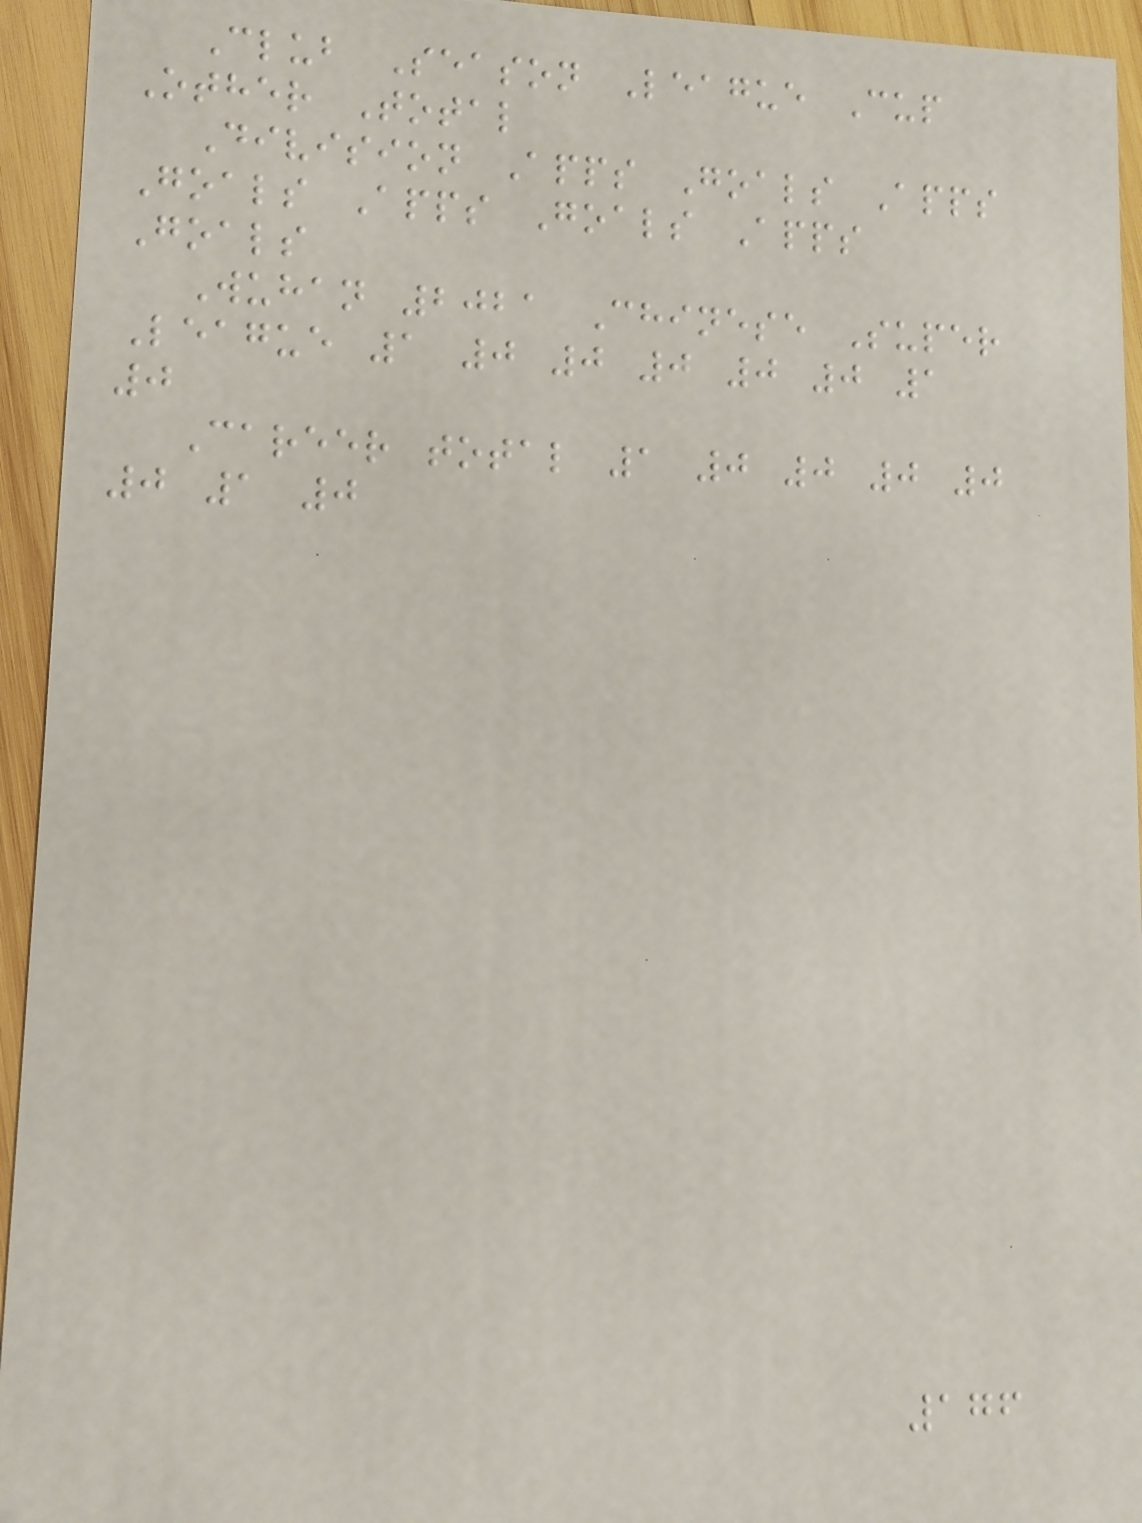Club Season League Cup
Other Total
Division Apps Goals Apps
Goals Apps Goals Apps
Goals
Wuhan 2021 Chinese Super
League 1 0 0 0 0 0 1
0
Career total 1 0 0 0 0
0 1 0
176
